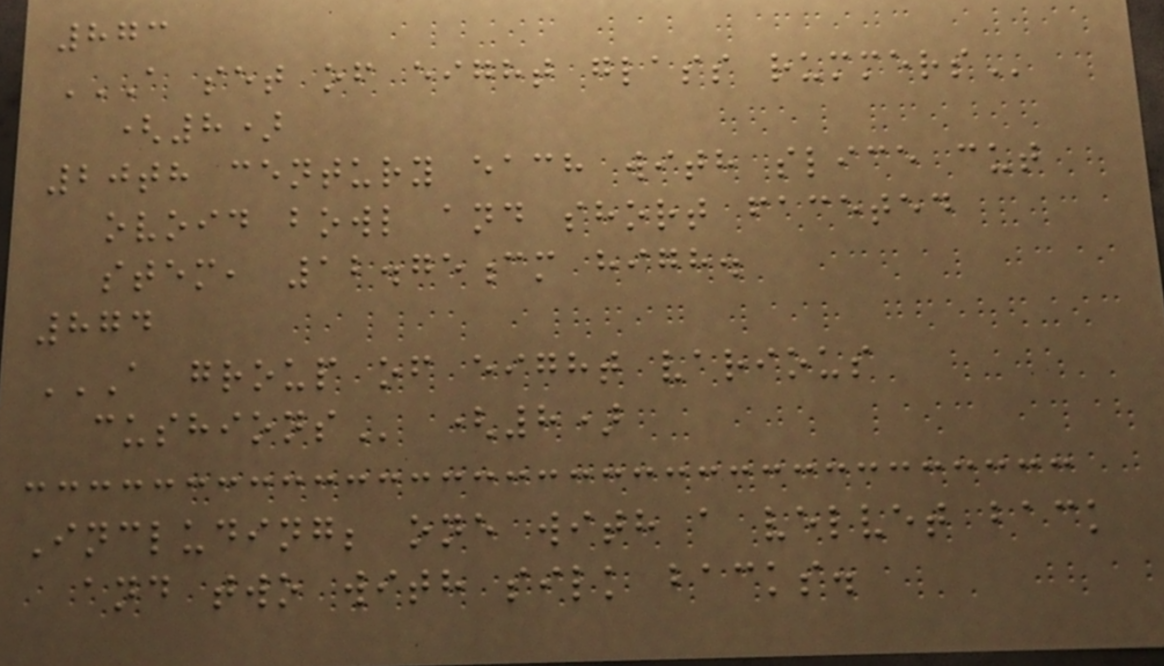873
A SET OF EIGHT GLASS RUMMERS
(8)
20th century each with slice cut
ovoid bowl and short faceted
stem, 12.75cm high.
874
A GROUP OF EIGHT VARIOUS
CUSHIONS (8)
Including; one with a velvet back
and two with silk backs.
